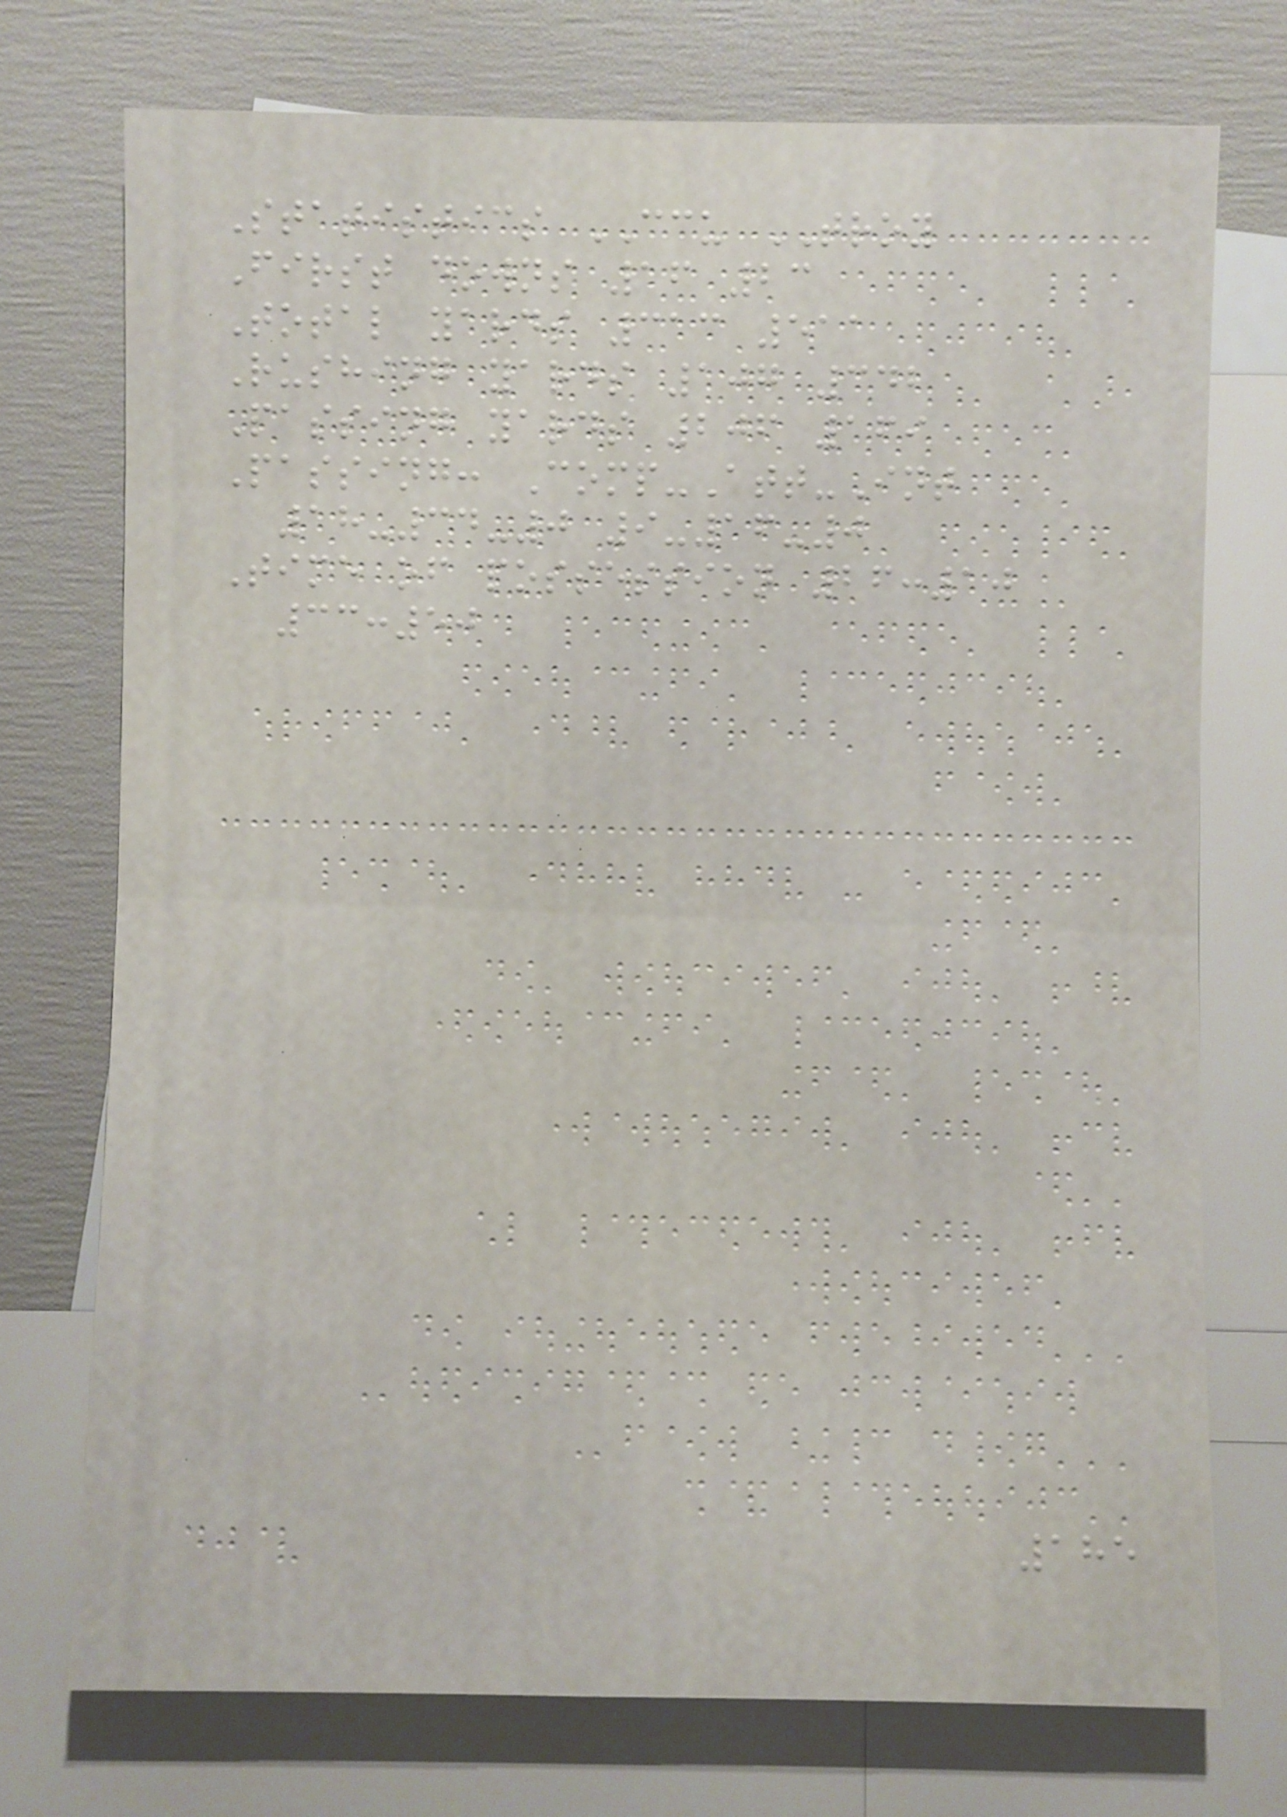Statistics CCU TROY
First downs 16 23
Total yards 313 511
Rushing yards 107 342
Passing yards 206 169
Passing: Comp-Att-Int
18-34-0 9-16-0
Time of possession 26:10
33:50
185
